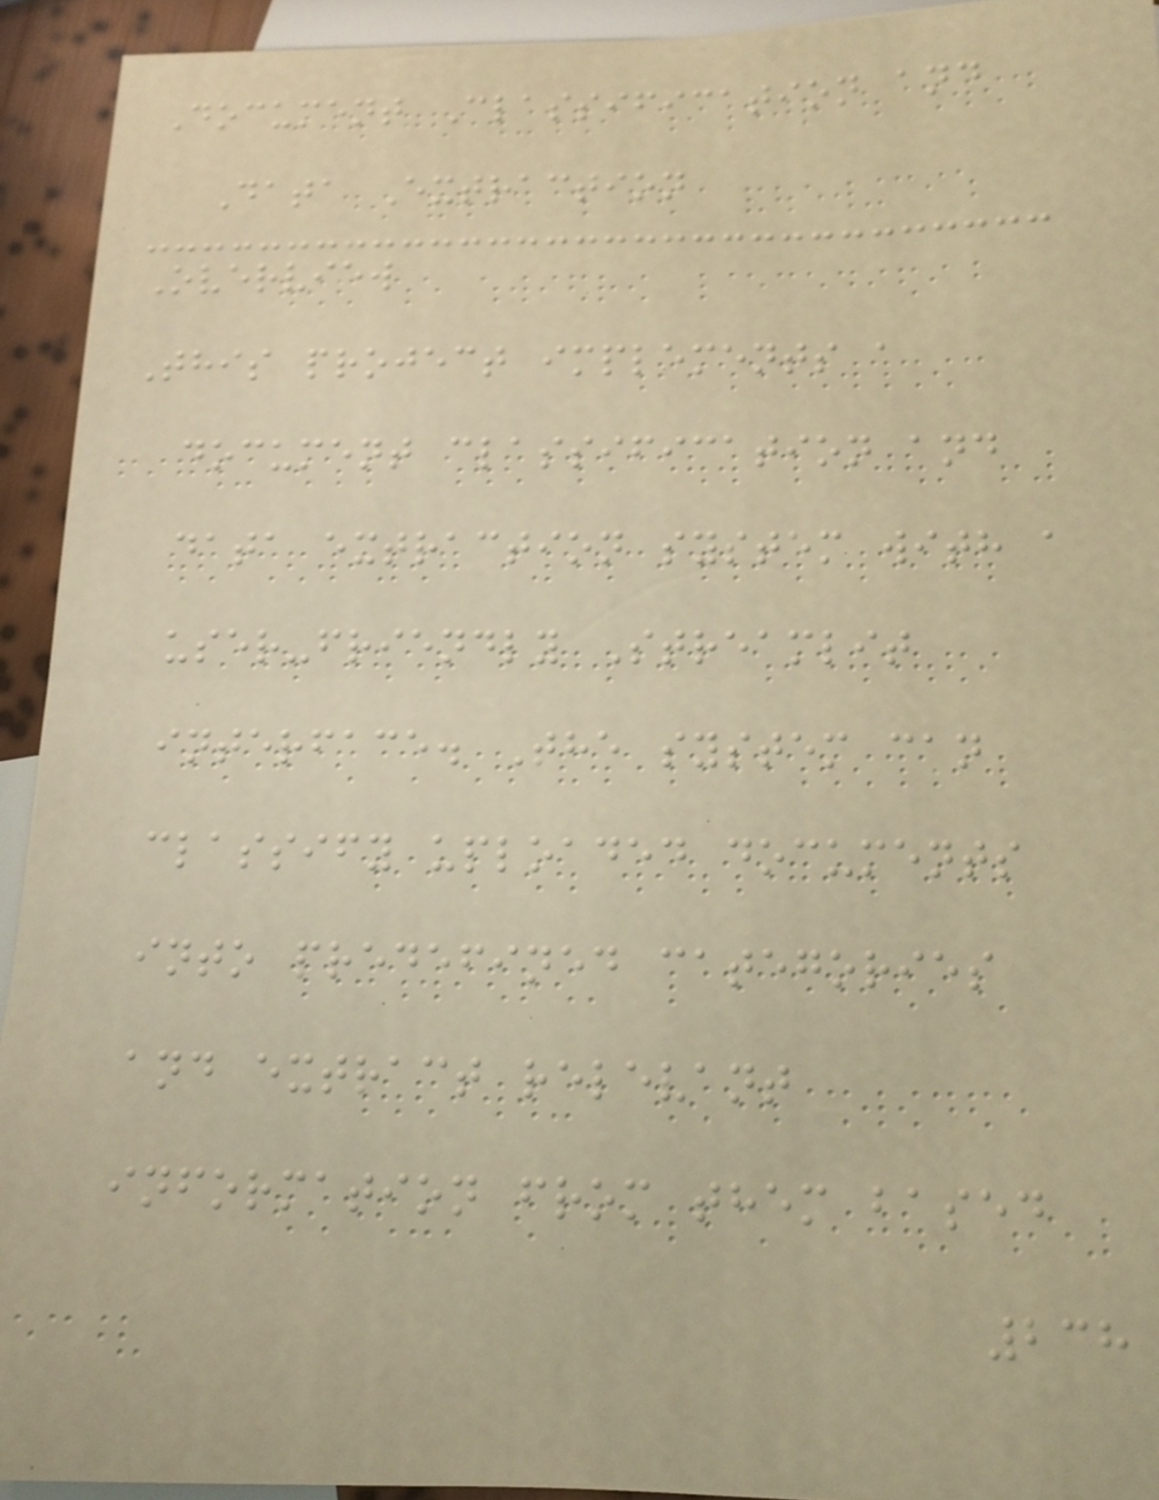Document Classification and
Data Extraction
Overview
This project implements a
document classification and
data extraction system with a
user-friendly Streamlit
interface. The system can
classify uploaded documents
into predefined categories
and extract relevant
information from them based
238
